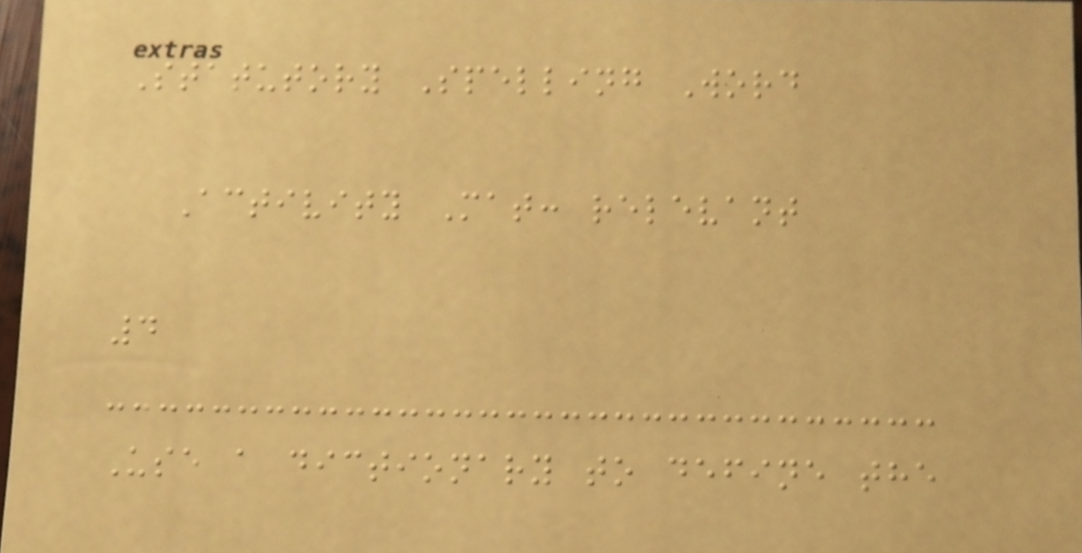Statutory Spelling Word
Activity Mat: relevant
4
Use a dictionary to define the
